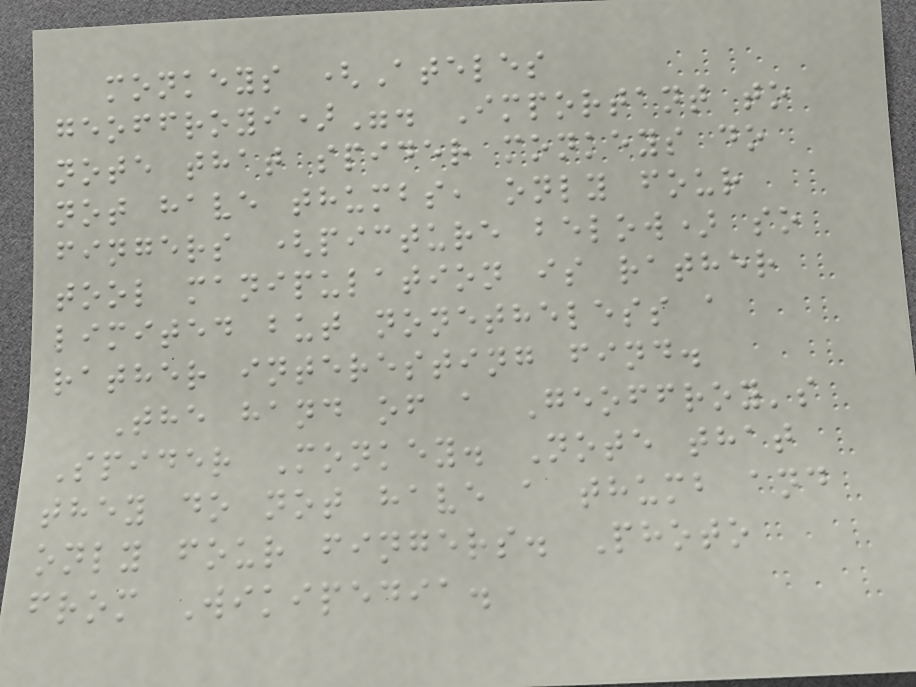monkeys (Ateles
geoffroyi)". Important to
note that spider monkeys do
not have thumbs, only four
fingers (picture below) so
tool manipulation is rather
limited but nonetheless a
rather interesting find.
The hand of a Geoffroy's
Spider Monkey. Note that
they do not have a thumb and
only four fingers. Photo
from Wikipedia.
